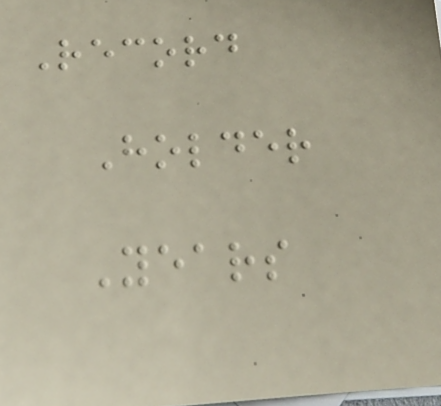Record
Holder
Years
